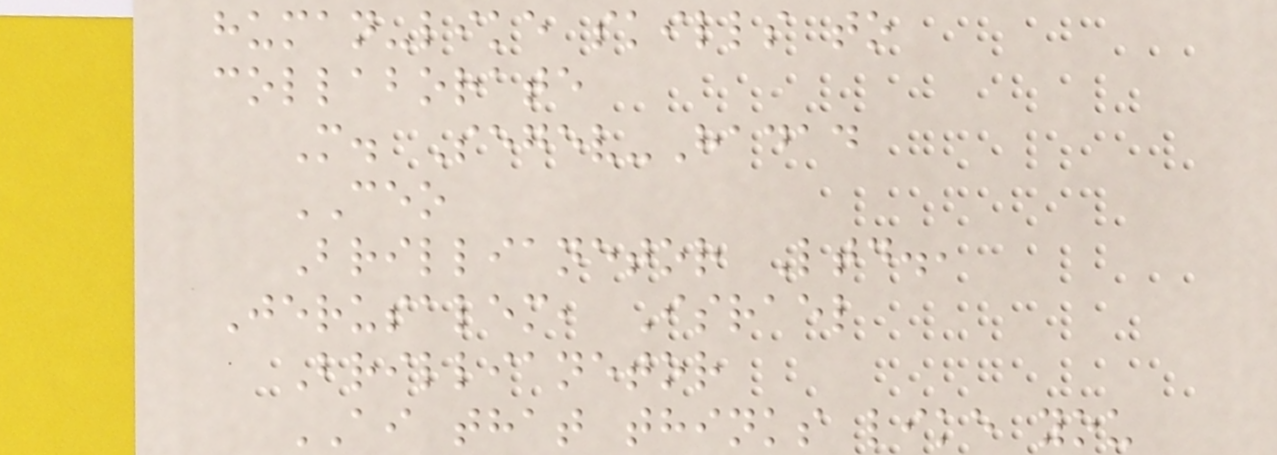human-like skills to
collaborate
M. Segev-Hadad
CEO
Brillianetor Ltd.,
Jerusalem, Israel
Brillianetor
AI that thinks like you
